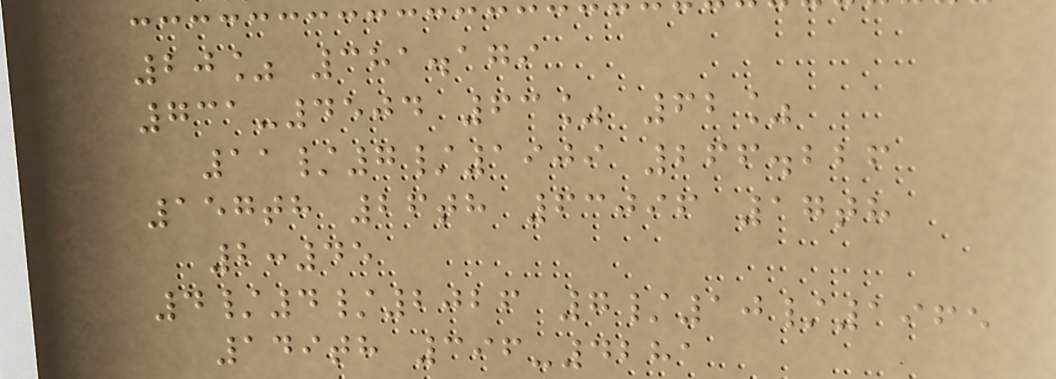20% 381.179
731-4504 63% 62%
11/7/1909 266.226
157th 26th 63096 17th
2:45
4/4/2026 7/10/1965
149th 396-4281
